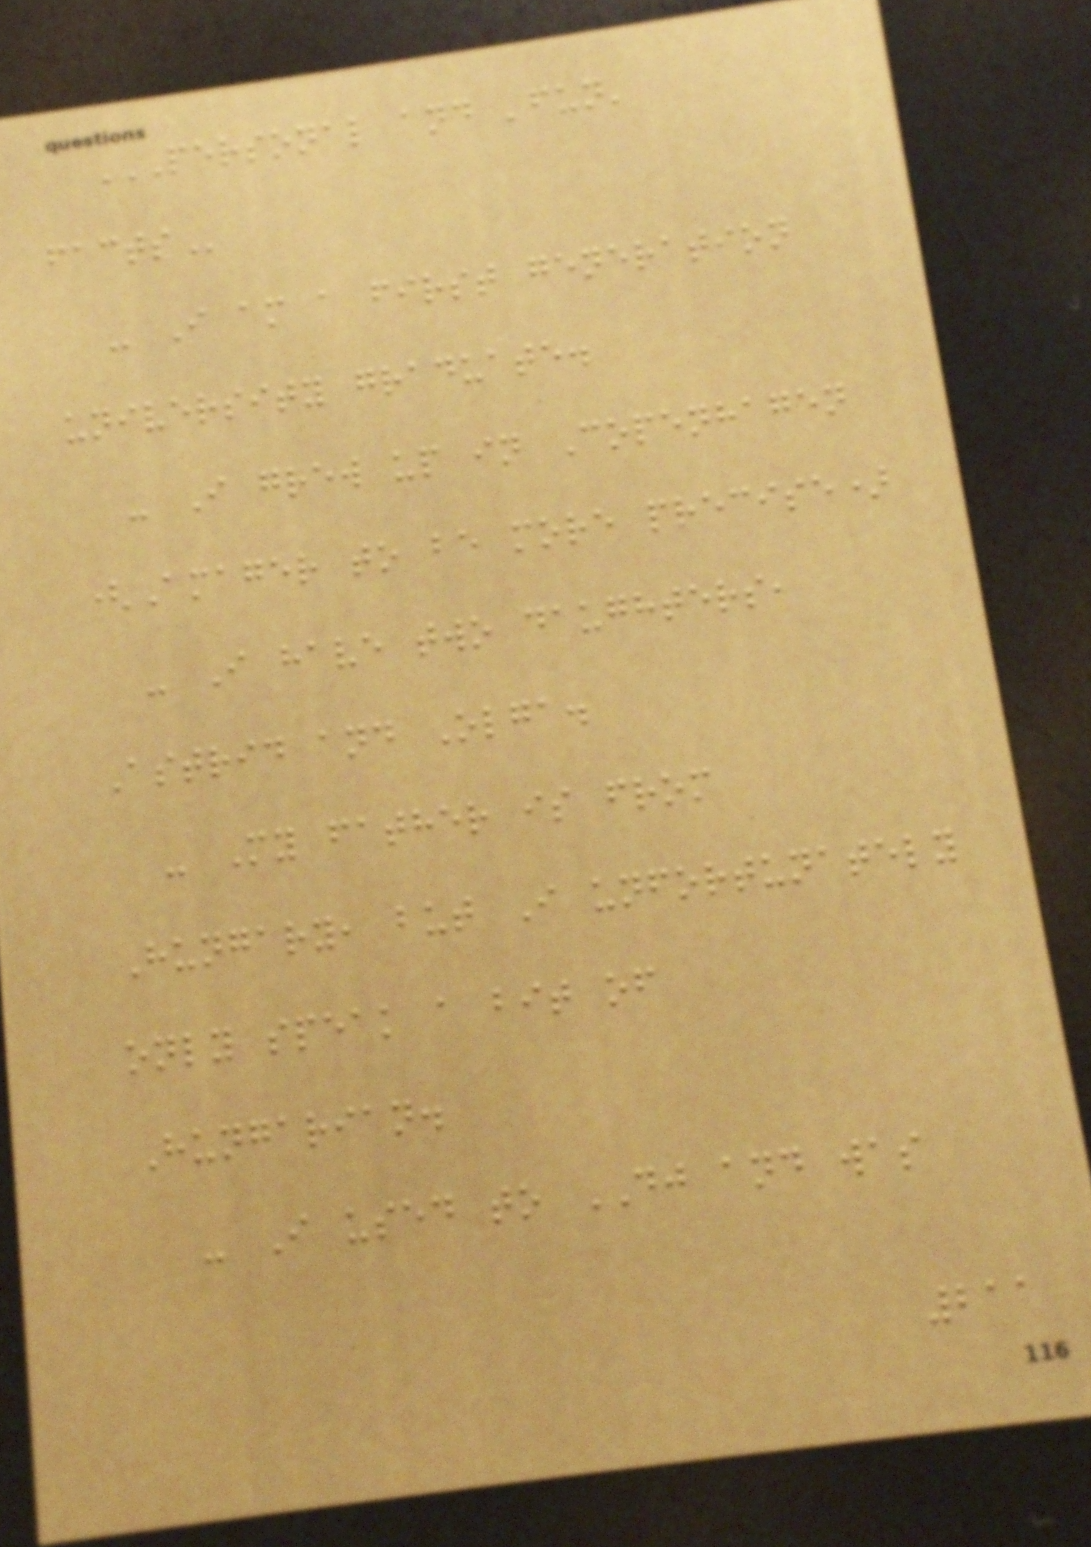PERSONAL AND 'FUN'
FACTS
- I am a first generation
university graduate.
- I grew up in Copenhagen
(Amager to be more precise)
- I have two daughters,
Astrid and Olga.
- My father is from
Hungary, but I unfortunately
only speak a bit of
Hungarian.
- I used to DJ and was
211
